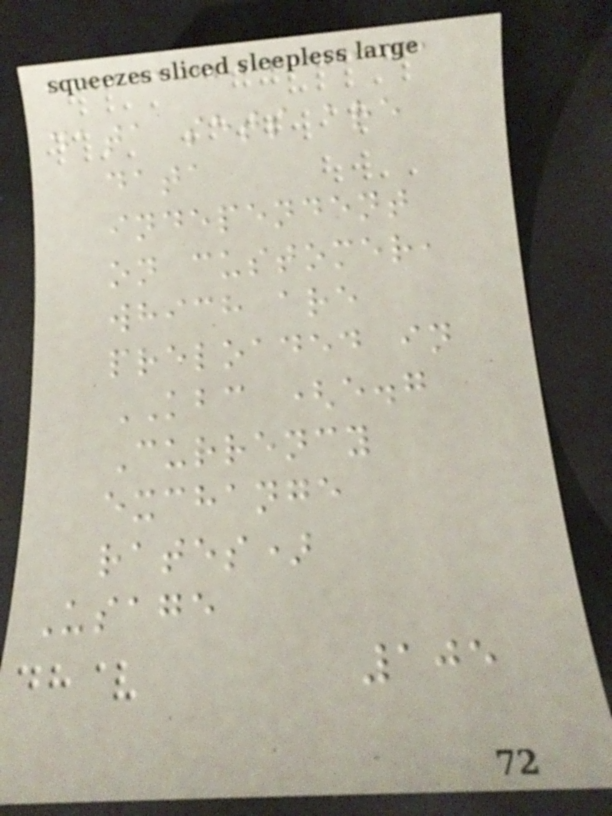data sets are
data
independent
on customer,
which are
preloaded in
KBC (e.g
Currency
exchange
rates)
Usage
105
